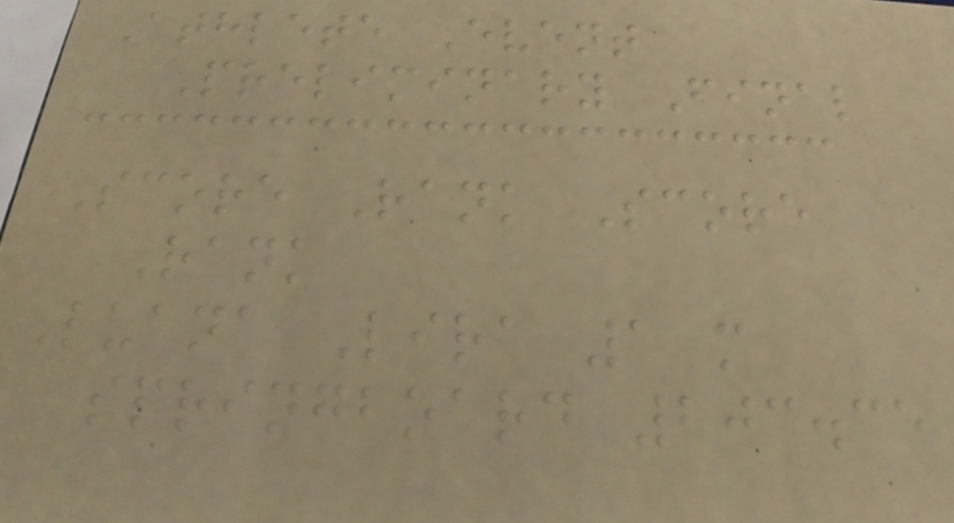Athlete Event
Preliminary Final
Score Rank Score
Rank
Luana Lira 1 m
springboard 203.35
